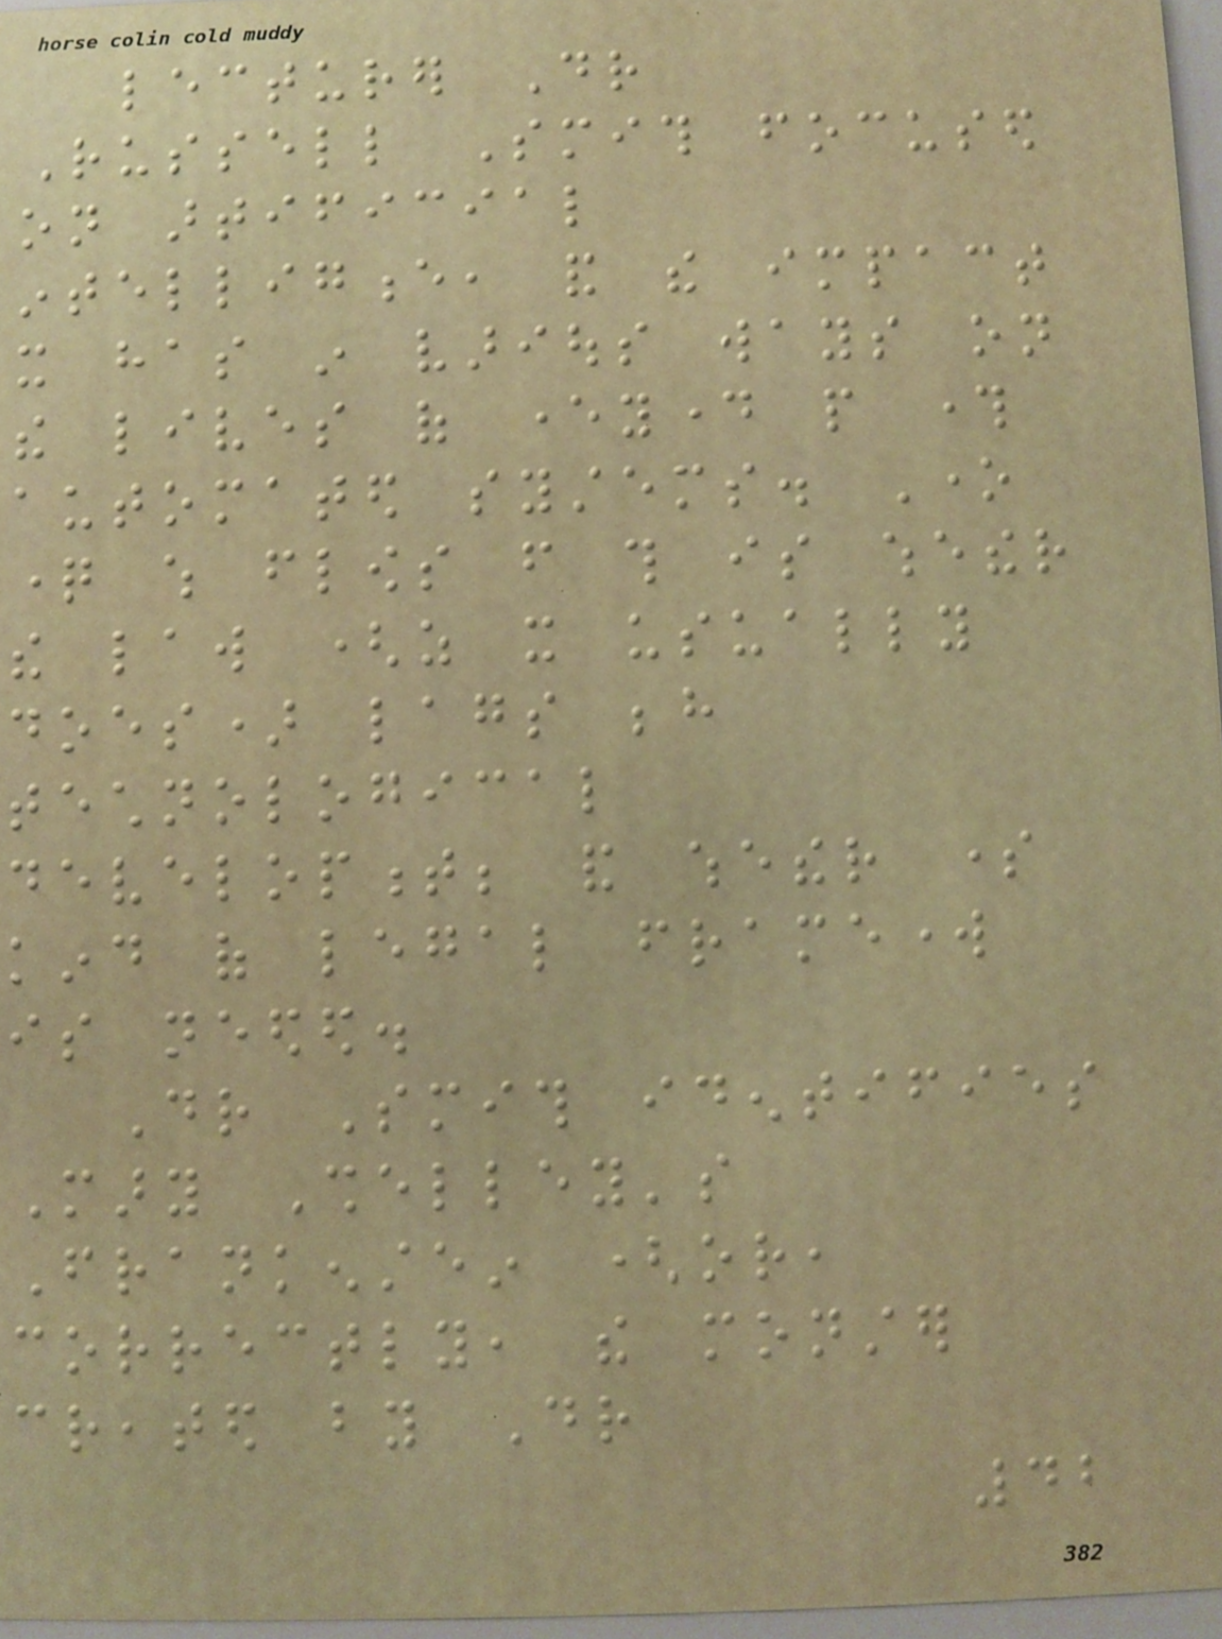lecturer Dr
Russell Smith focused
on artificial
intelligence, and the impact
it has in various ways on
the lives of everyday people through
automated systems. One
question which flows from this is whether
the law (as it usually
does) lags behind
technological
development; and whether some
kind of legal framework
is needed.
Dr Smith identifies
Mary Shelley's
Frankenstein (or,
correctly, the monster
created by Dr
42
